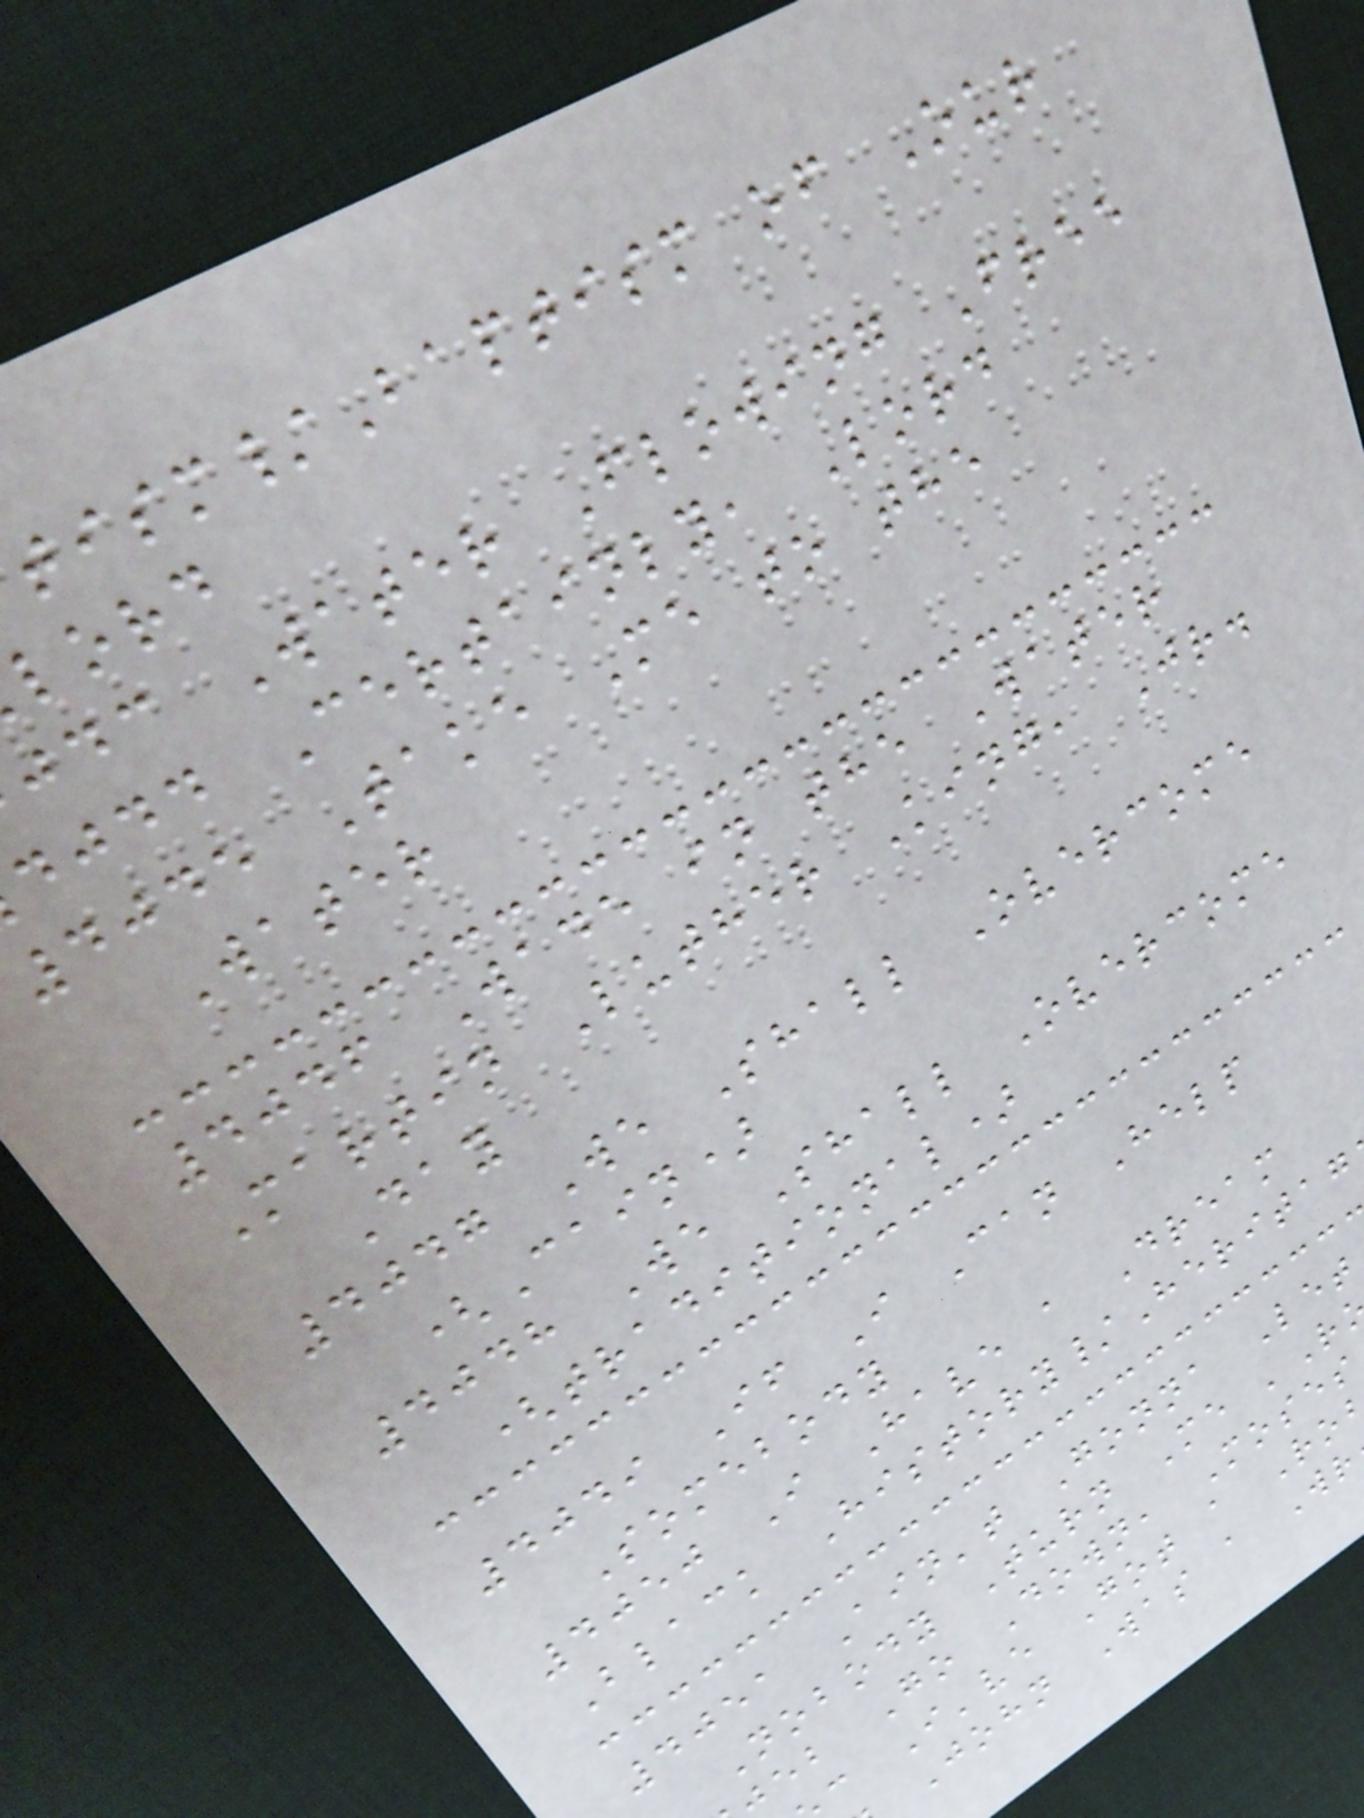tism/Baptism of Our
lord
jdc Water Flowing Free
djdd Certainly, Lord
4045 Take Me to the
Water
4046 Wade in the Water
Martin Luther King, Jr.
Day
4047 We Shall Overcome
(Cain)
4048 We Shall Overcome
(traditional)
4049 If I Can Help
Somebody
4050 I Have a Dream
Black History/Heritag
4051 Ain't Gonna Let
Nobody Turn Me 'R
eb Go Down, Moses
c I've Got a Ro
John Was a Wr
